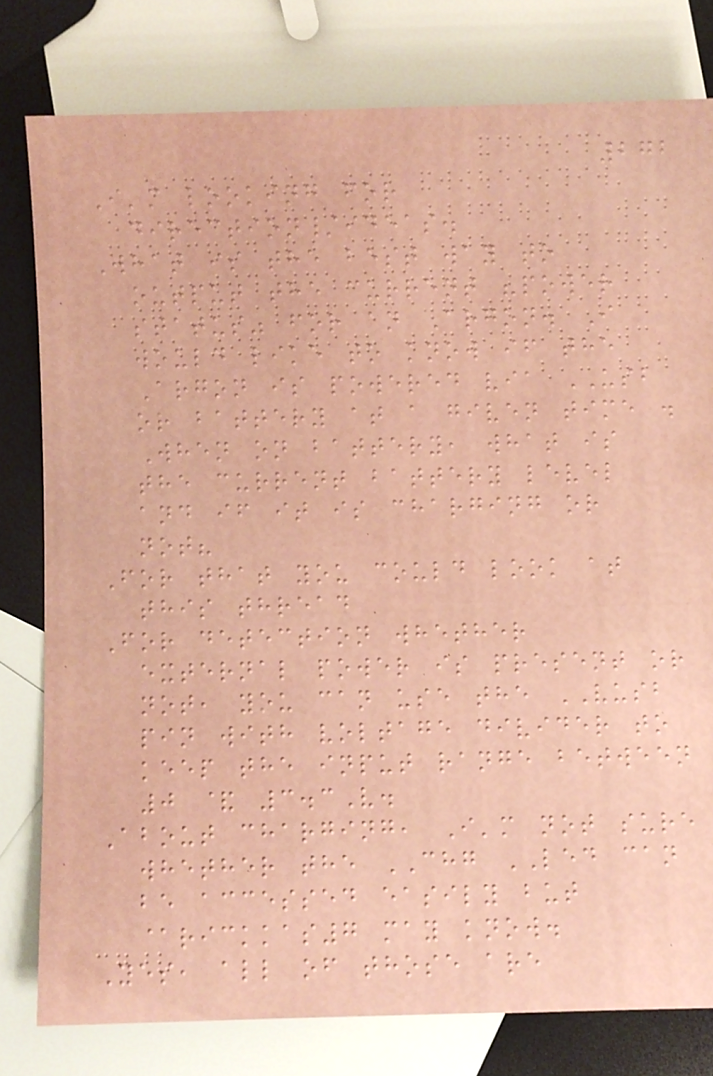272
I'm looking for
direction/ideas.
What is the best way to
output the current "power
status" for an Argon. I
would like to know if the
Argon is powered via USB
or battery at a given time .
When on battery, what is
the current battery level
and if it is charging or
not?
For that you could look at
this thread
For detection whether
external power is present or
not, you can use the VUSB
pin with voltage divider to
keep the input range between
0 & 3.3V.
About charging, I'm not sure
whether the CHG LED can
be accessed easily but
@rickkas7 may know.
Yes, all of those are
